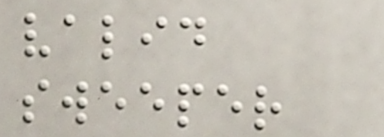valid
sweeper
